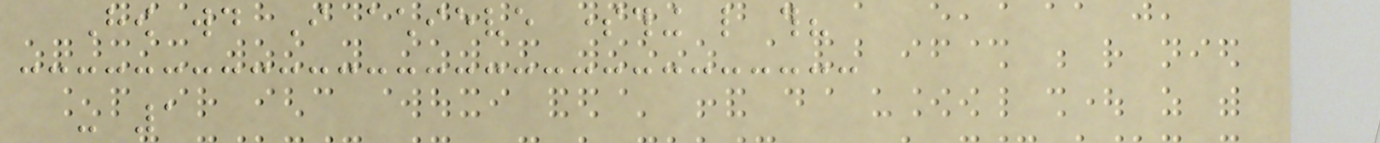How would I achieve something like this?
- 1
